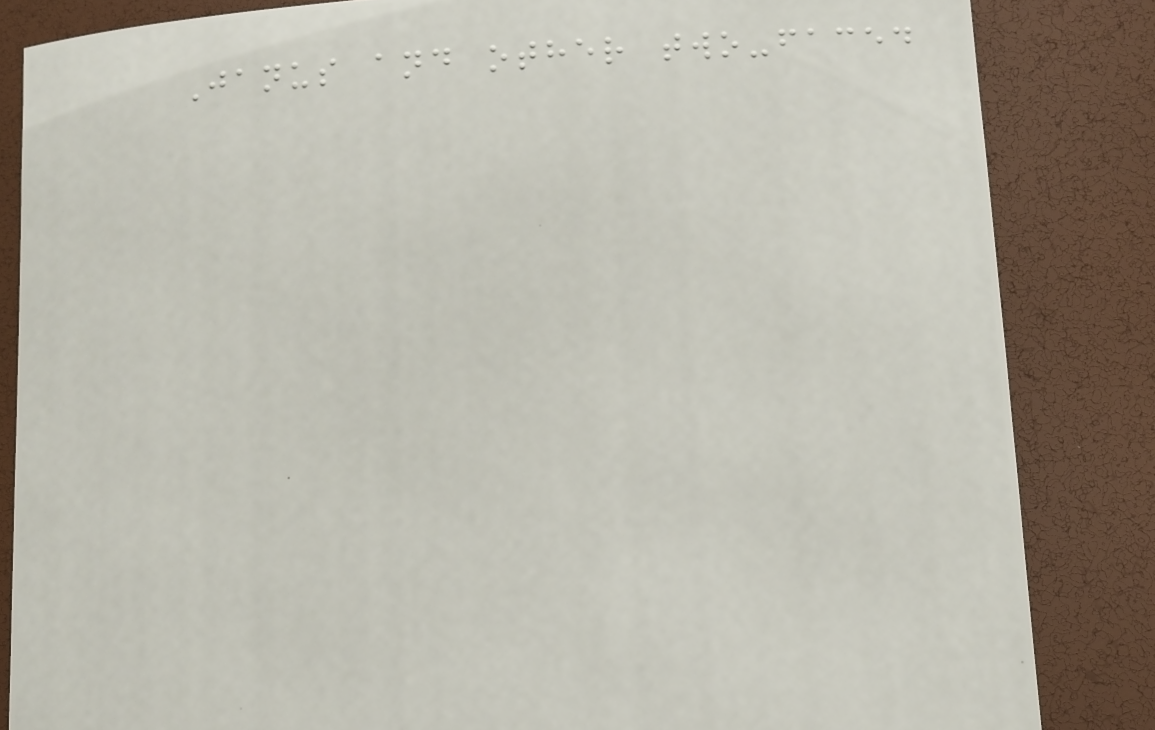Janus and other two-faced
